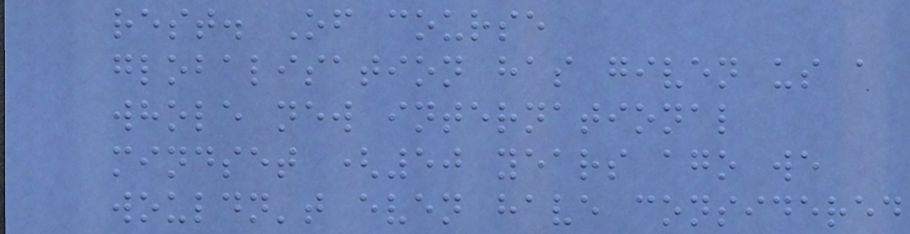rest. Of course
globalisation has given us a
whole new international
mindset (50 years ago we
wouldn't even have considered
